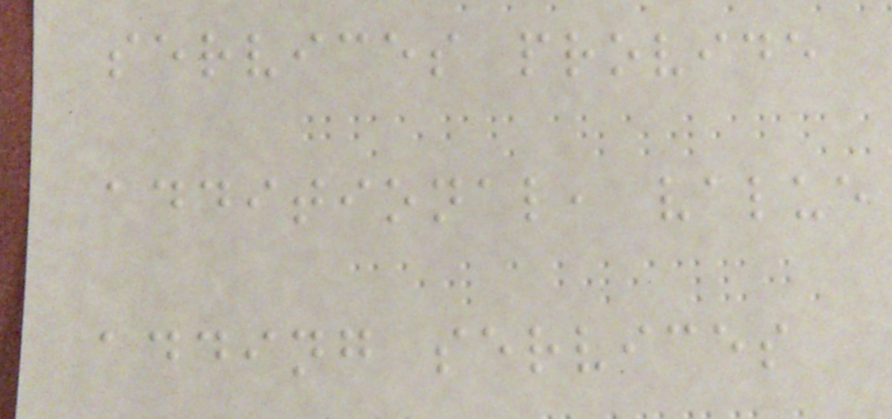services provide
additional, value
adding services
